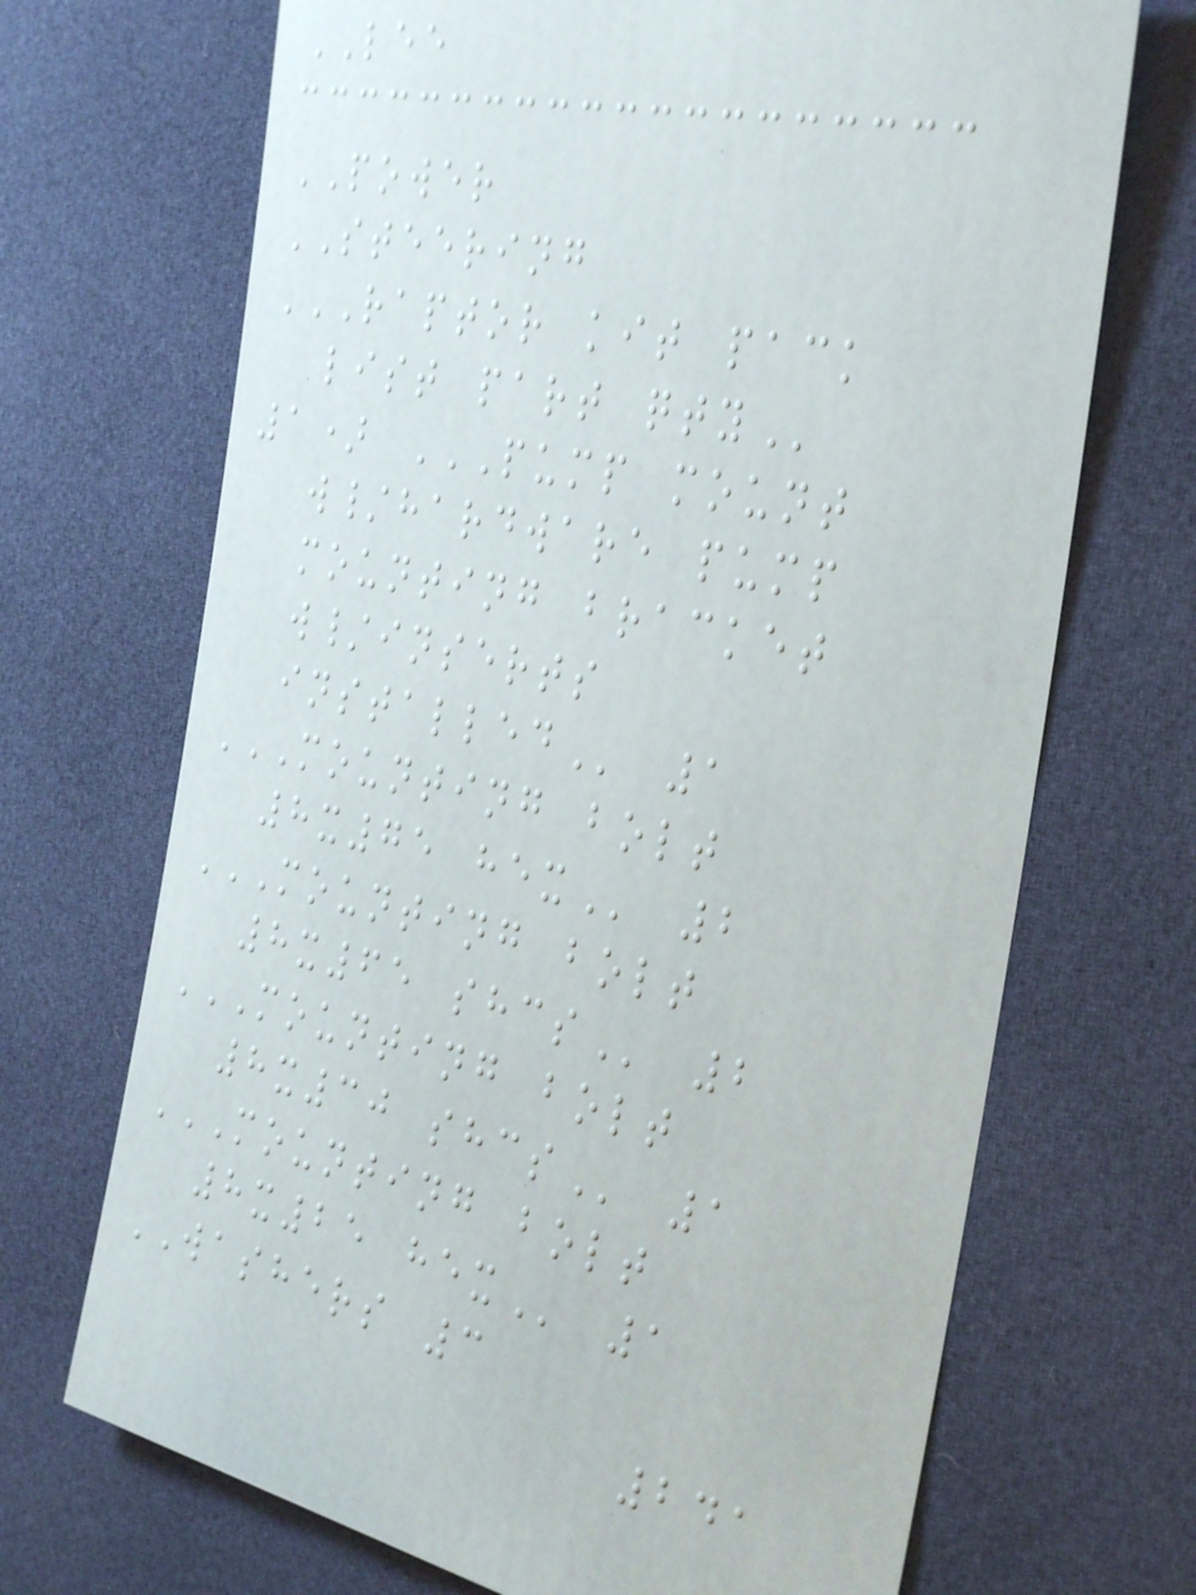LEE
POWER
STEERING
RAPTOR KIT PACK
LIST PART QTY
1) PUMP MOUNT
W/HARDWARE PUMP
MOUNTING BRACKET
W/INSERTS
INSTALLED 1
MOUNTING BOLT
8X75 HEX 2
MOUNTING BOLT
8X65 SHCS 2
MOUNTING BOLT
8X30 SHCS 1
MOUNTING BOLT
8X25 HEX 1
WASHERS 3
241
